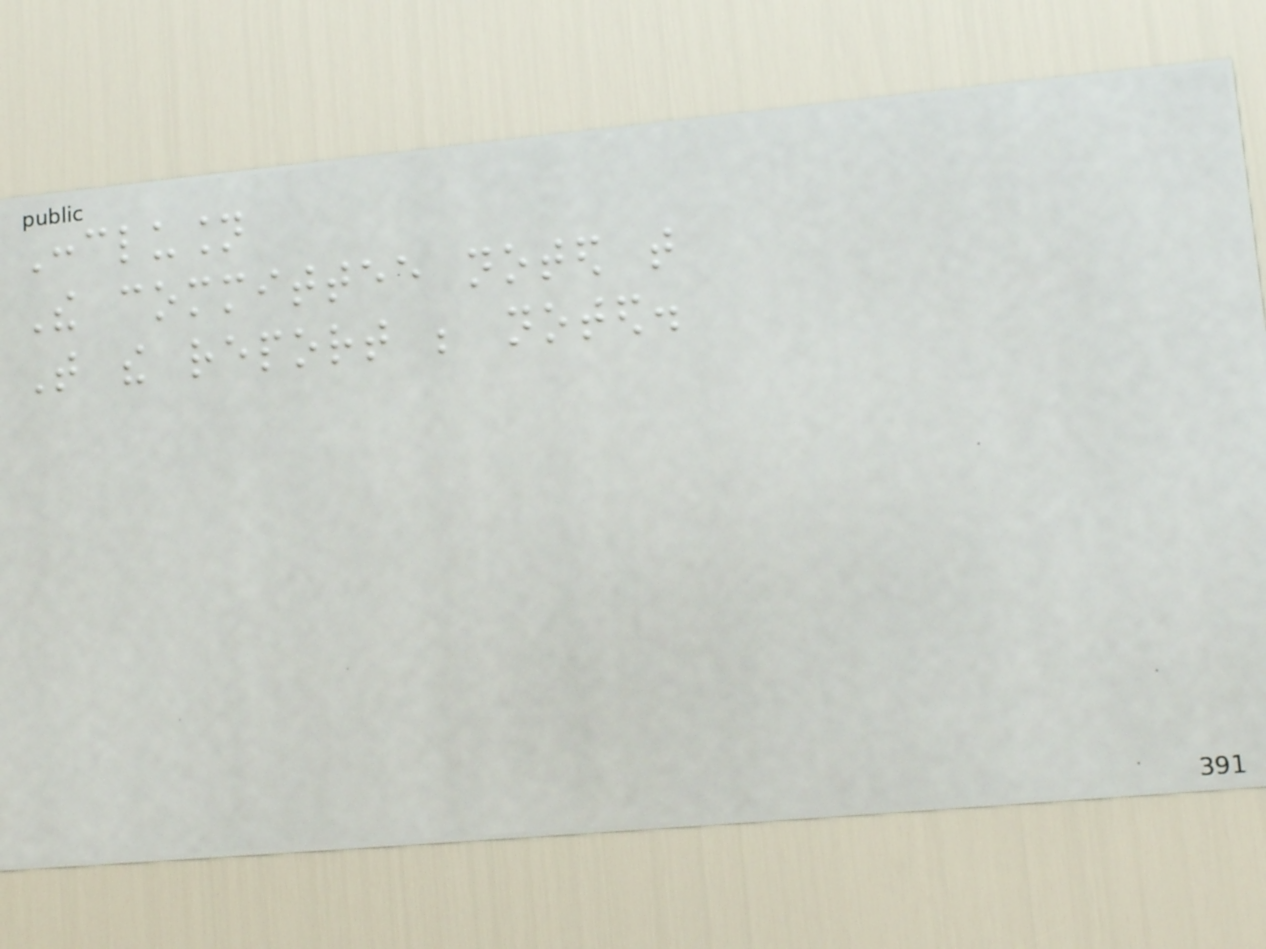Conclusion
The committee noted that
That the report be noted.
